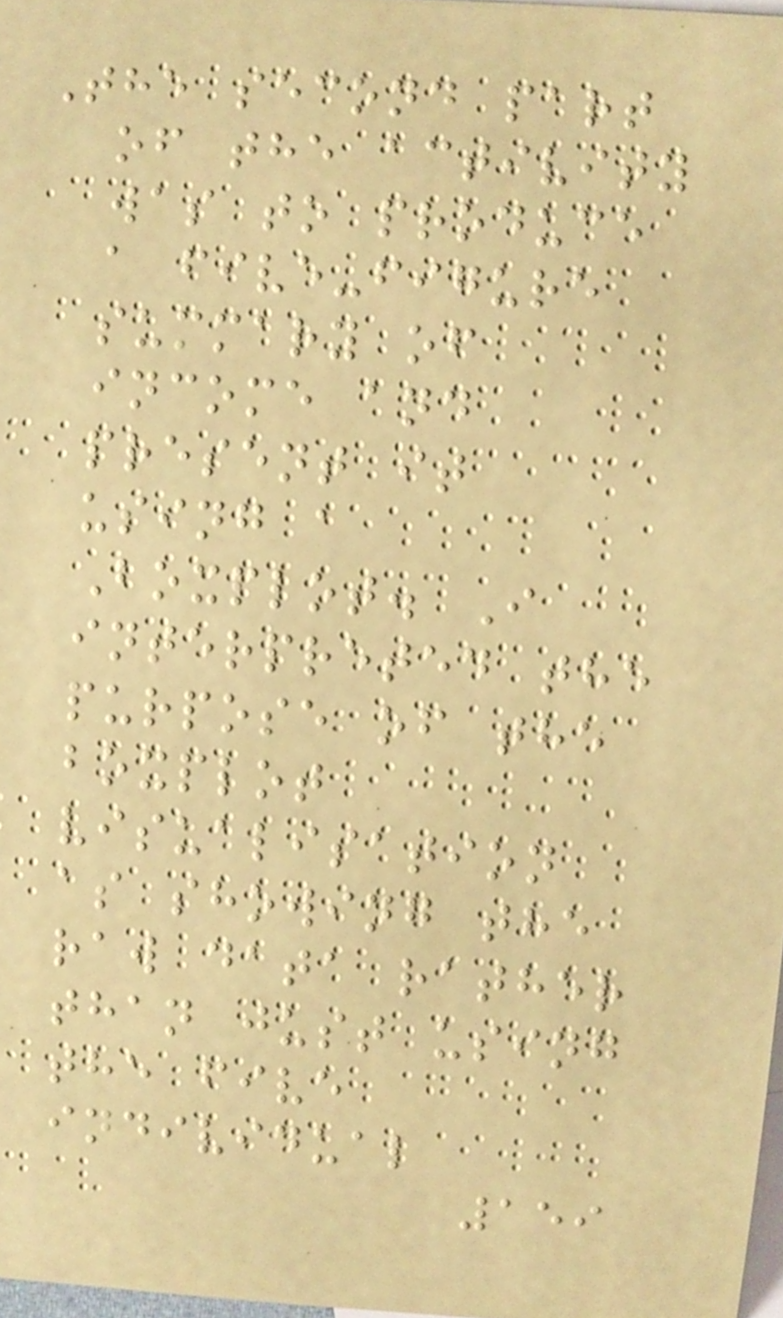The second part
of the activity
was to produce
a five-figure
summary of
income and
present it
using a
Boxplot. I
interpreted the
purpose of the
boxplot
visualisation
as showing the
raw data rather
than just using
the five
individual
159
